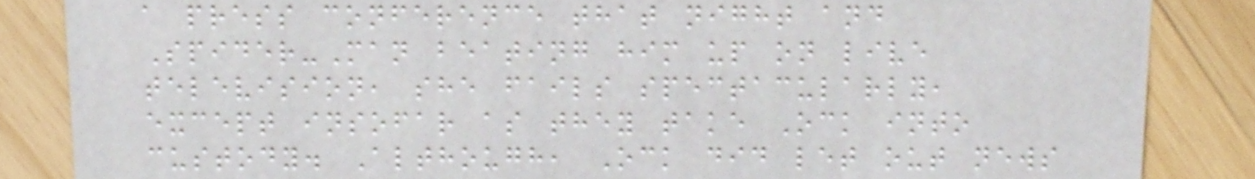a press conference that night and
Spider-Man beating him up on live
television, she fails spectacularly,
except insofar as they take Ock into
custody. Although, Ock did let out news
